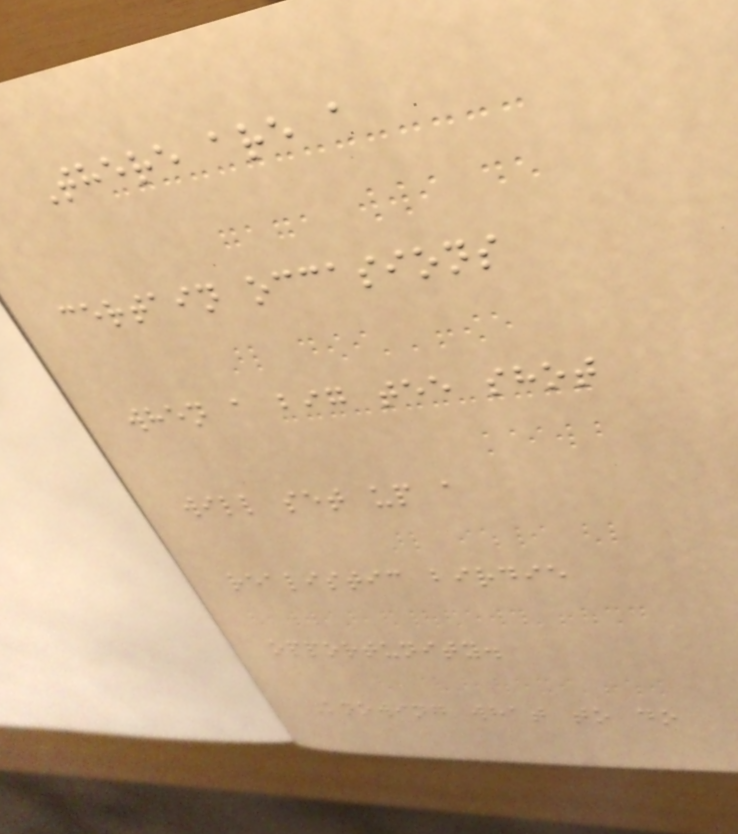There are a
certain occasions
when a big tee shot
will set up a
realistic birdie
opportunity.
Knowing what to do
